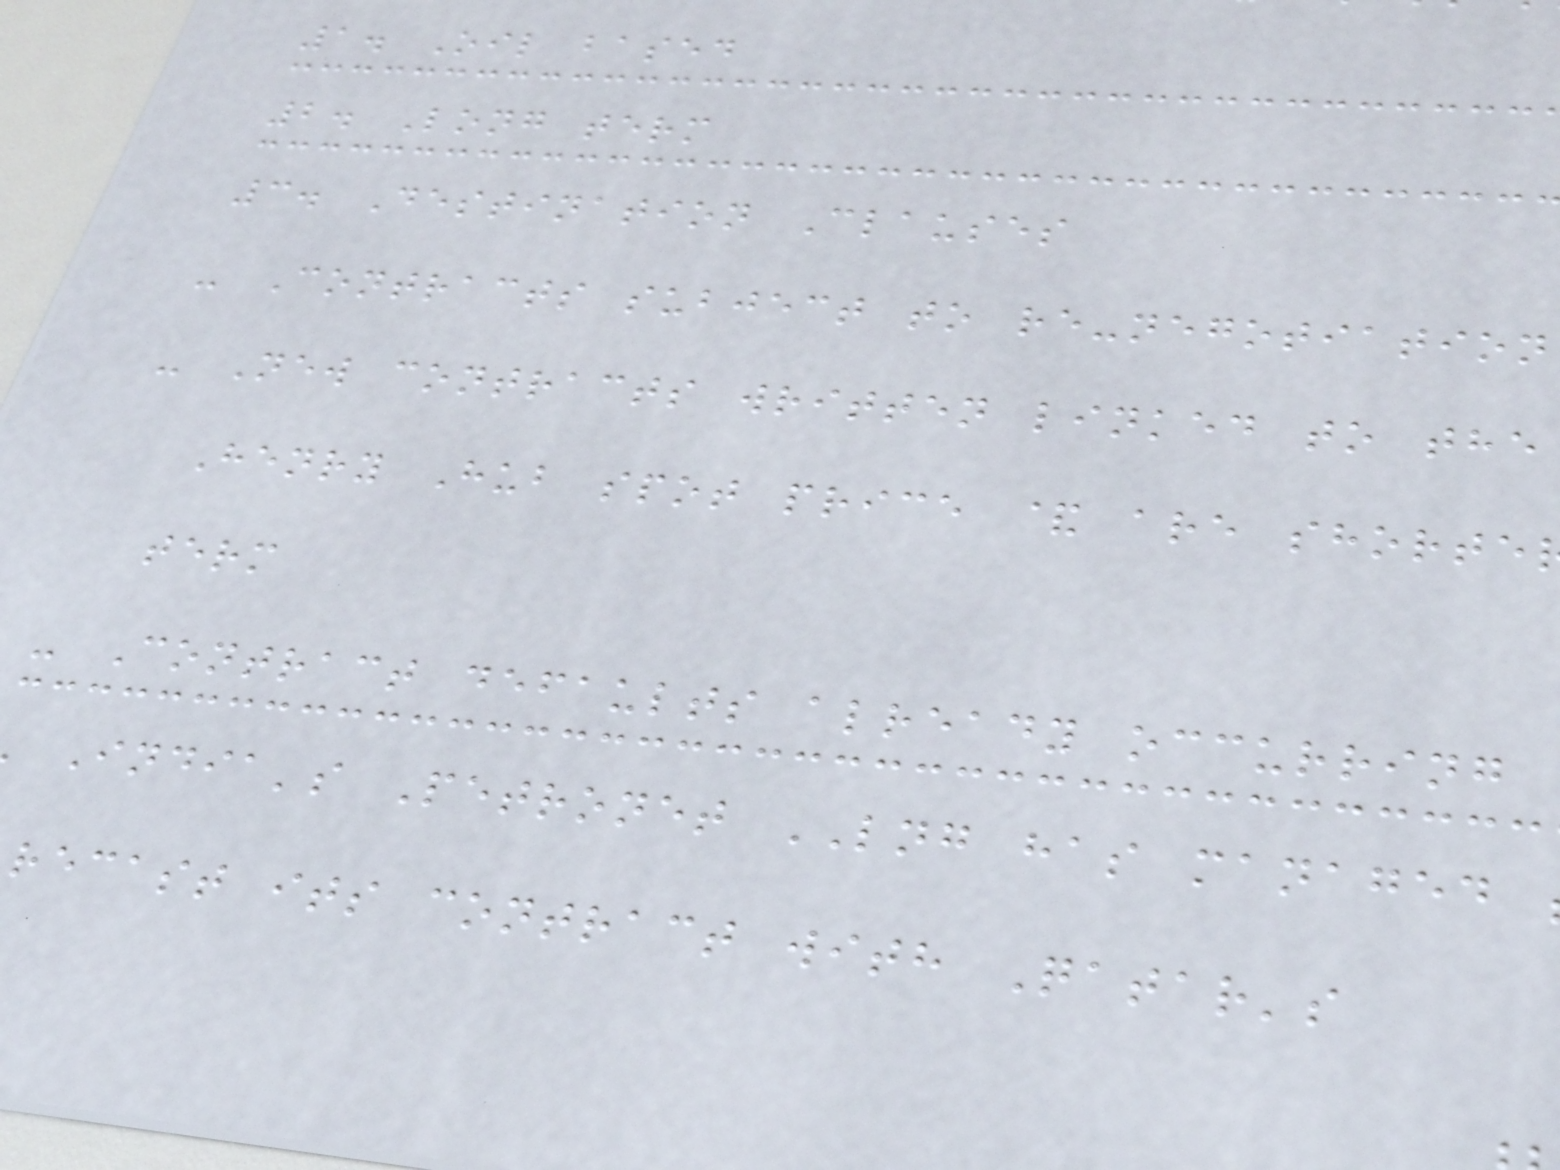1. Oil based
2. Long term
3. Destination Clauses
- Contracts subject to re-negotiation
- New contracts written linked to the
Henry Hub spot price & are shorte
term
- Contract defaults already occurring
India's Petronet LNG has managed
recast its contract with Qatar's
